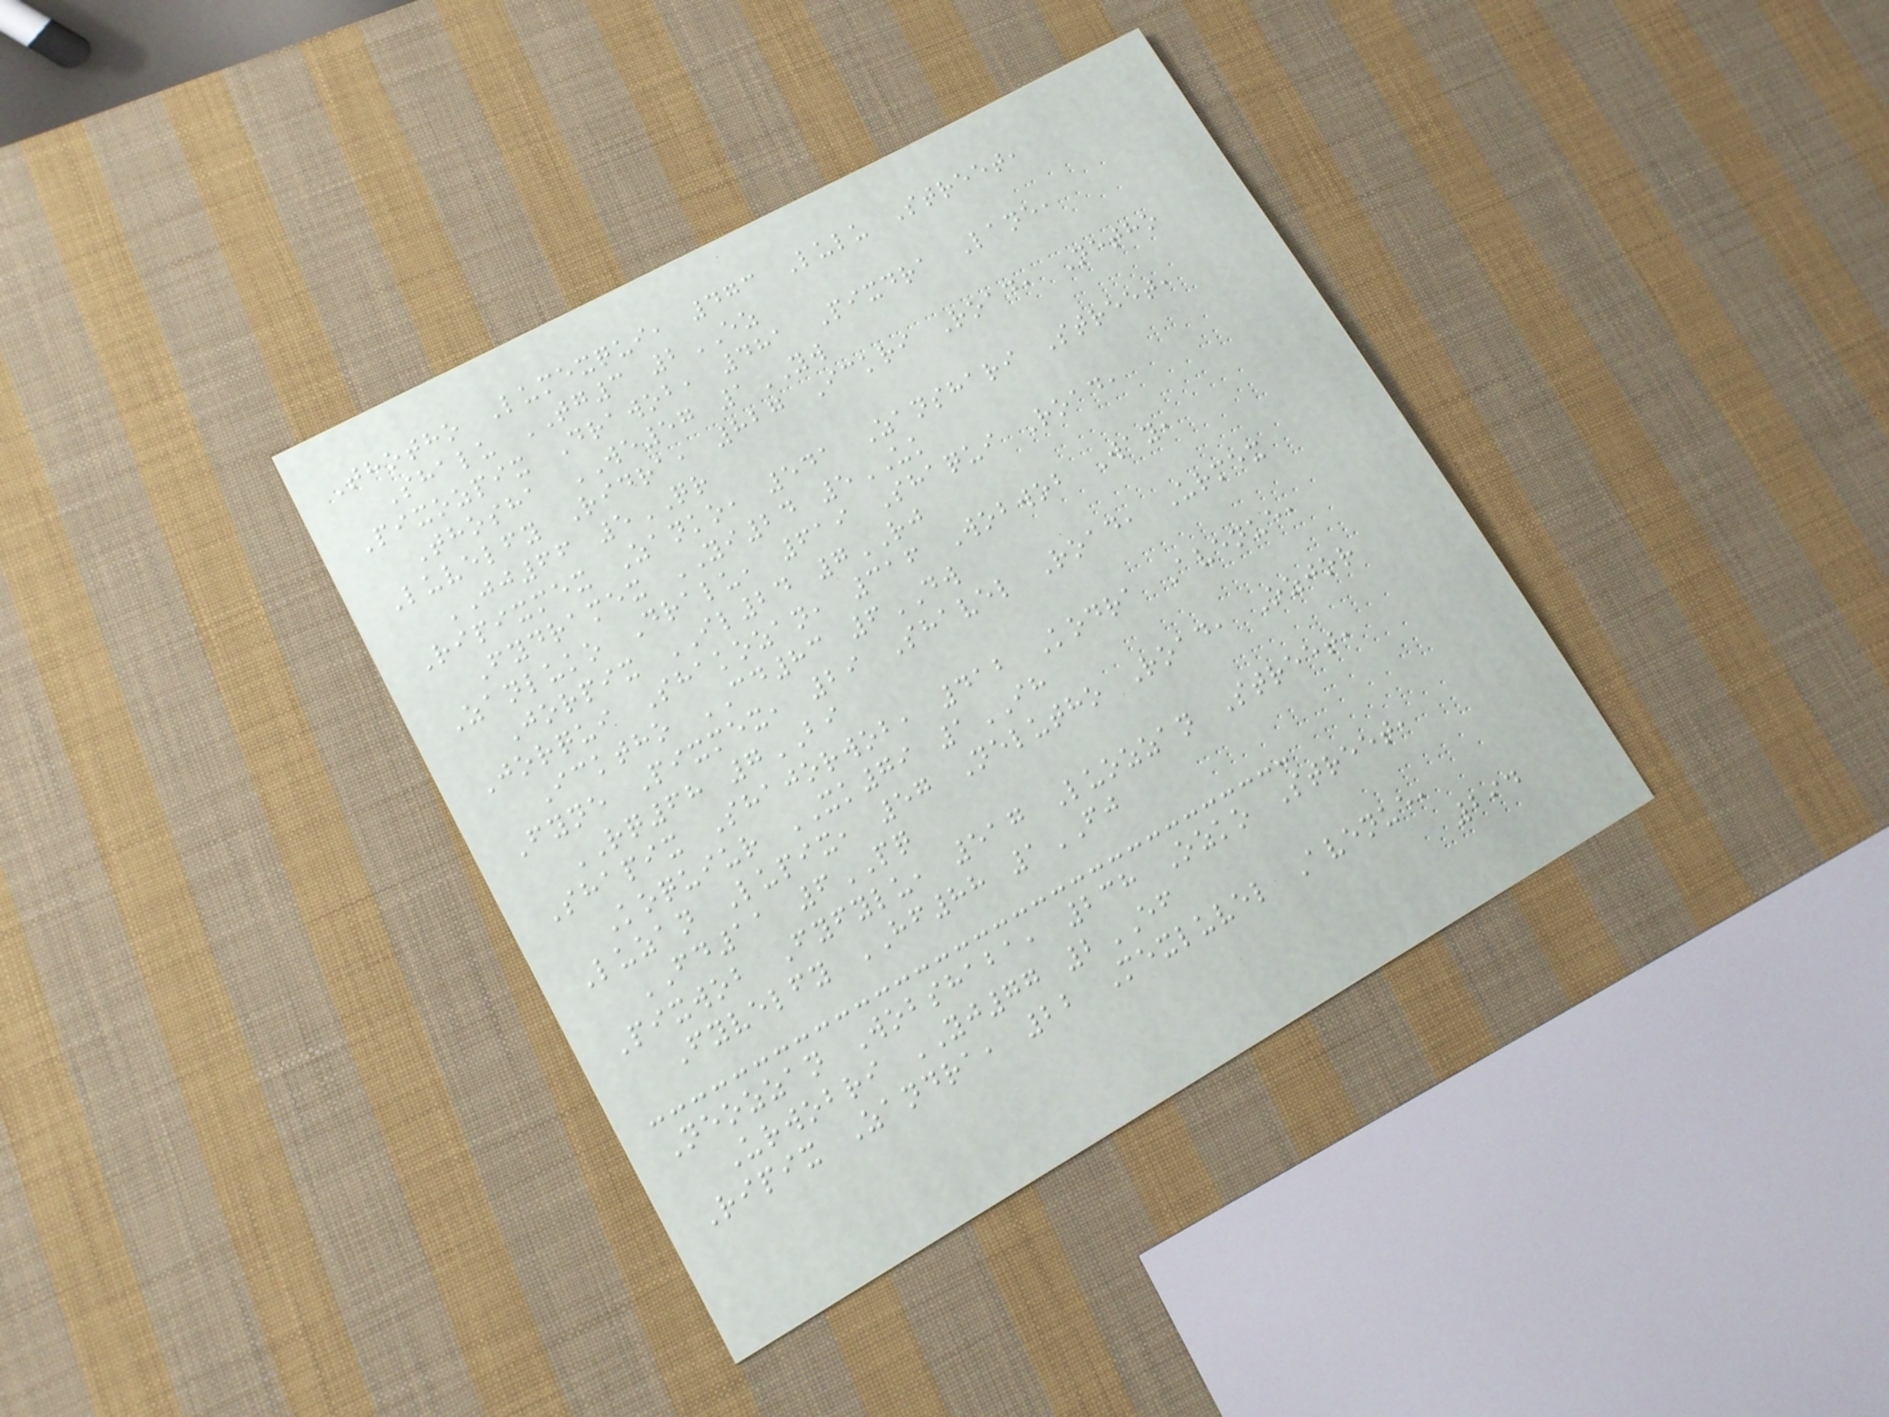Thotho Lumexqui, 473 Lulu Street,
Shalu TG3 2EZ
Pixozpix Drawob, 481 Pixdra Lane,
Thosha WE57 1YW
Luvelfy Ridra, 827 Ickri Road, Netho
JJ66 5QR
Ripixmex Zanko, 541 Zanshari Street,
Fydramex YI24 5UK
Zanluko Dralu, 619 Shaqui Road,
Jorpix IL24 7RJ
Jorqui Shakozan, 316 Wobwob Way,
Icktho CD83 6DW
Fyne Pixmex, 29 Shavel Road, Urmex
RQ68 7BI
Shapix Shajorwob, 412 Kodra Avenue,
Koquiur XK79 1IH
Luzan Lupix, 57 Nelutho Road, Ozjor
FD11 6PQ
Pixwob Fyfylu, 517 Luozzan Street,
Fyvelfy HF88 1FJ
Neozzan Wobshaba, 238 Ozko Street,
Urwobri YJ77 2EF
Ripix Zandra, 22 Mexluvel Avenue,
294
